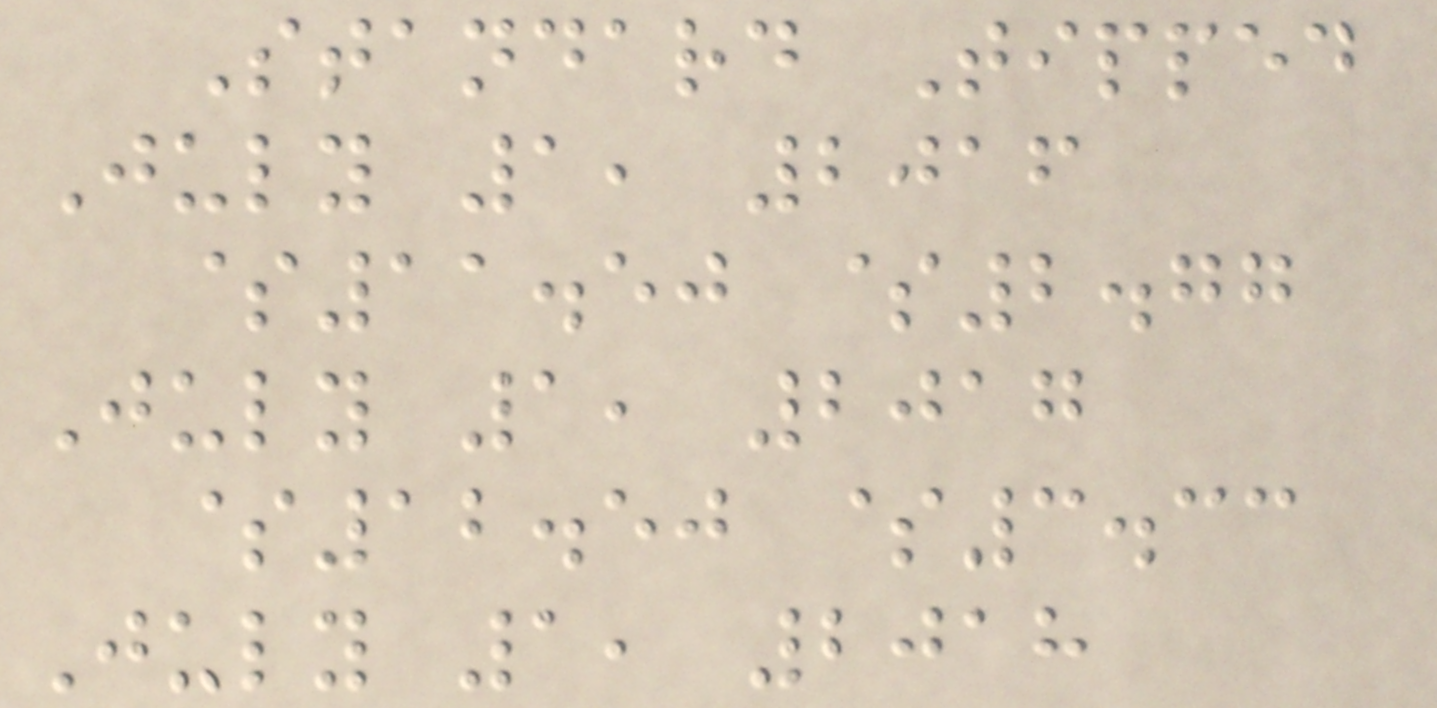Standard Tipped
July 1, 2016
$11.50 $2.77
July 1, 2017
$12.50 $3.33
July 1, 2018
